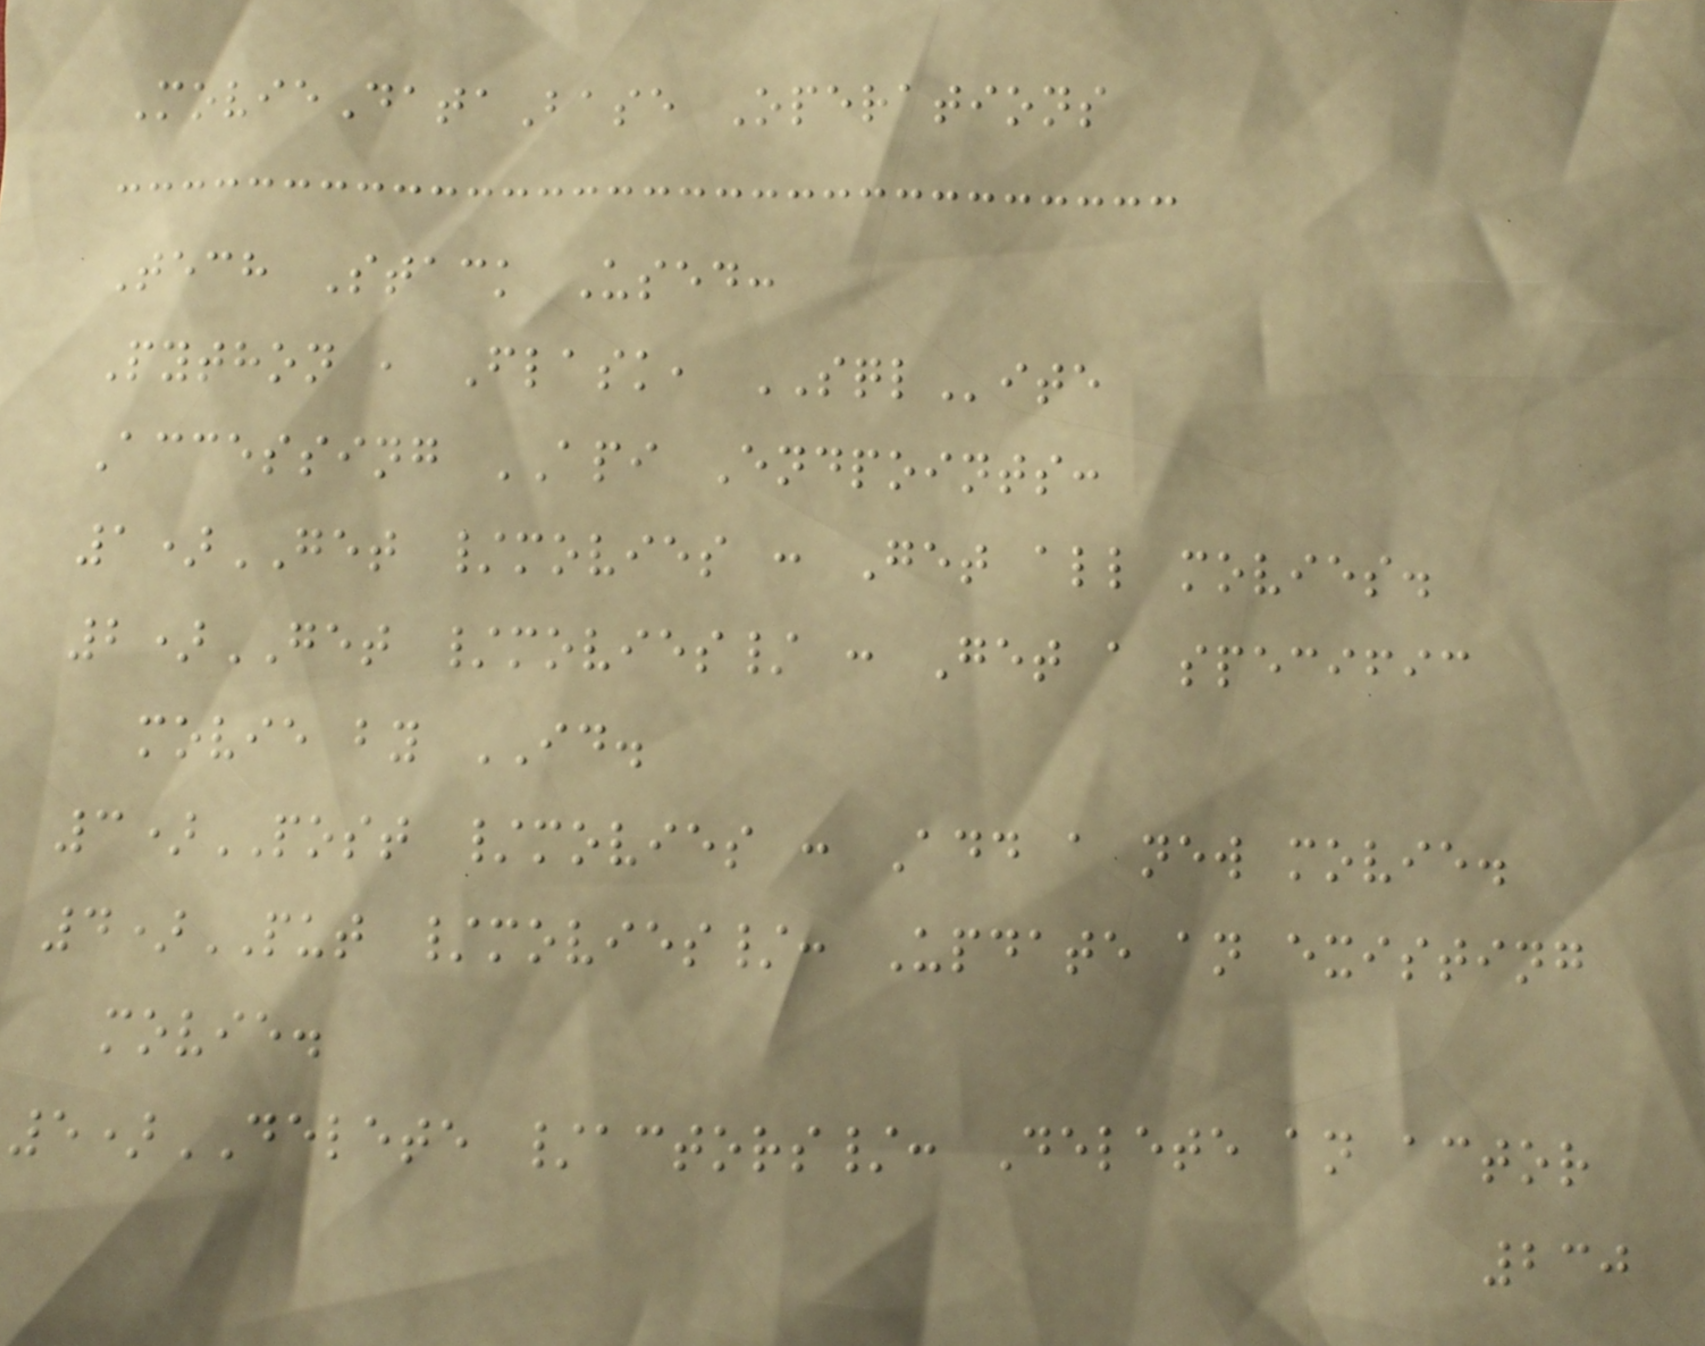MovieDataBase Operations
Tech Stack Used:
Python , Flask, SQLite
Accessing API Endpoints:
1)GET /movies : Get all movies.
2)GET /movies/ : Get a specific
movie by ID.
3)POST /movies : Add a new movie.
4)PUT /movies/: Update an existing
movie.
5)DELETE /actors/: Delete an actor
230
